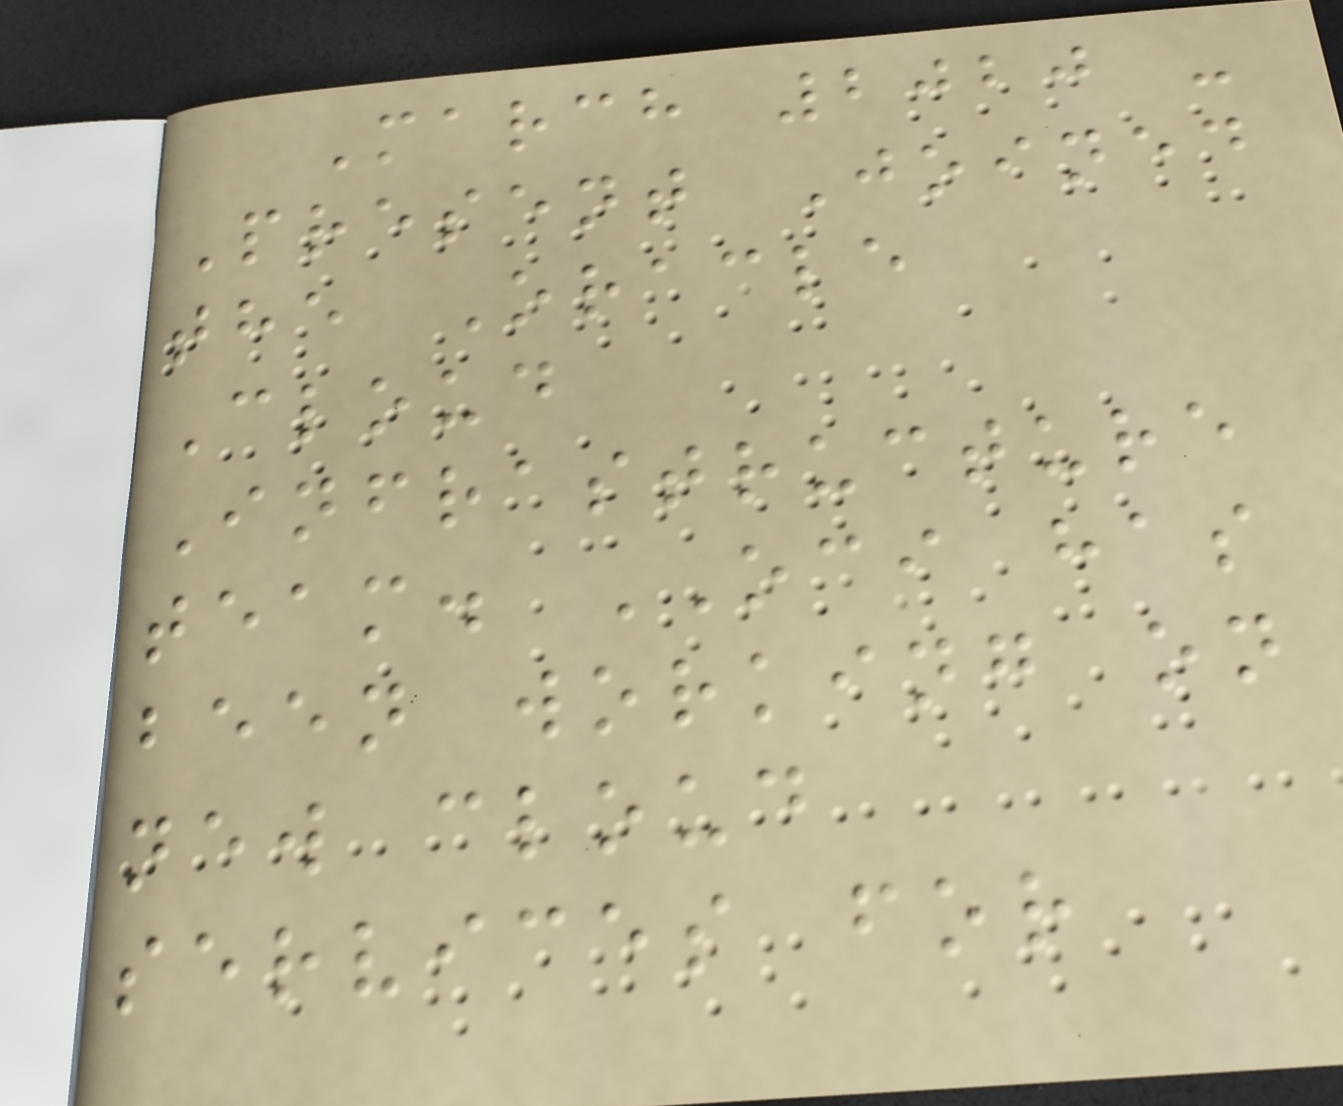March 2020 -
Present Joined
the Oracle
Cloud
Infrastructure
team. OCI has
been working on
new cloud
services for
